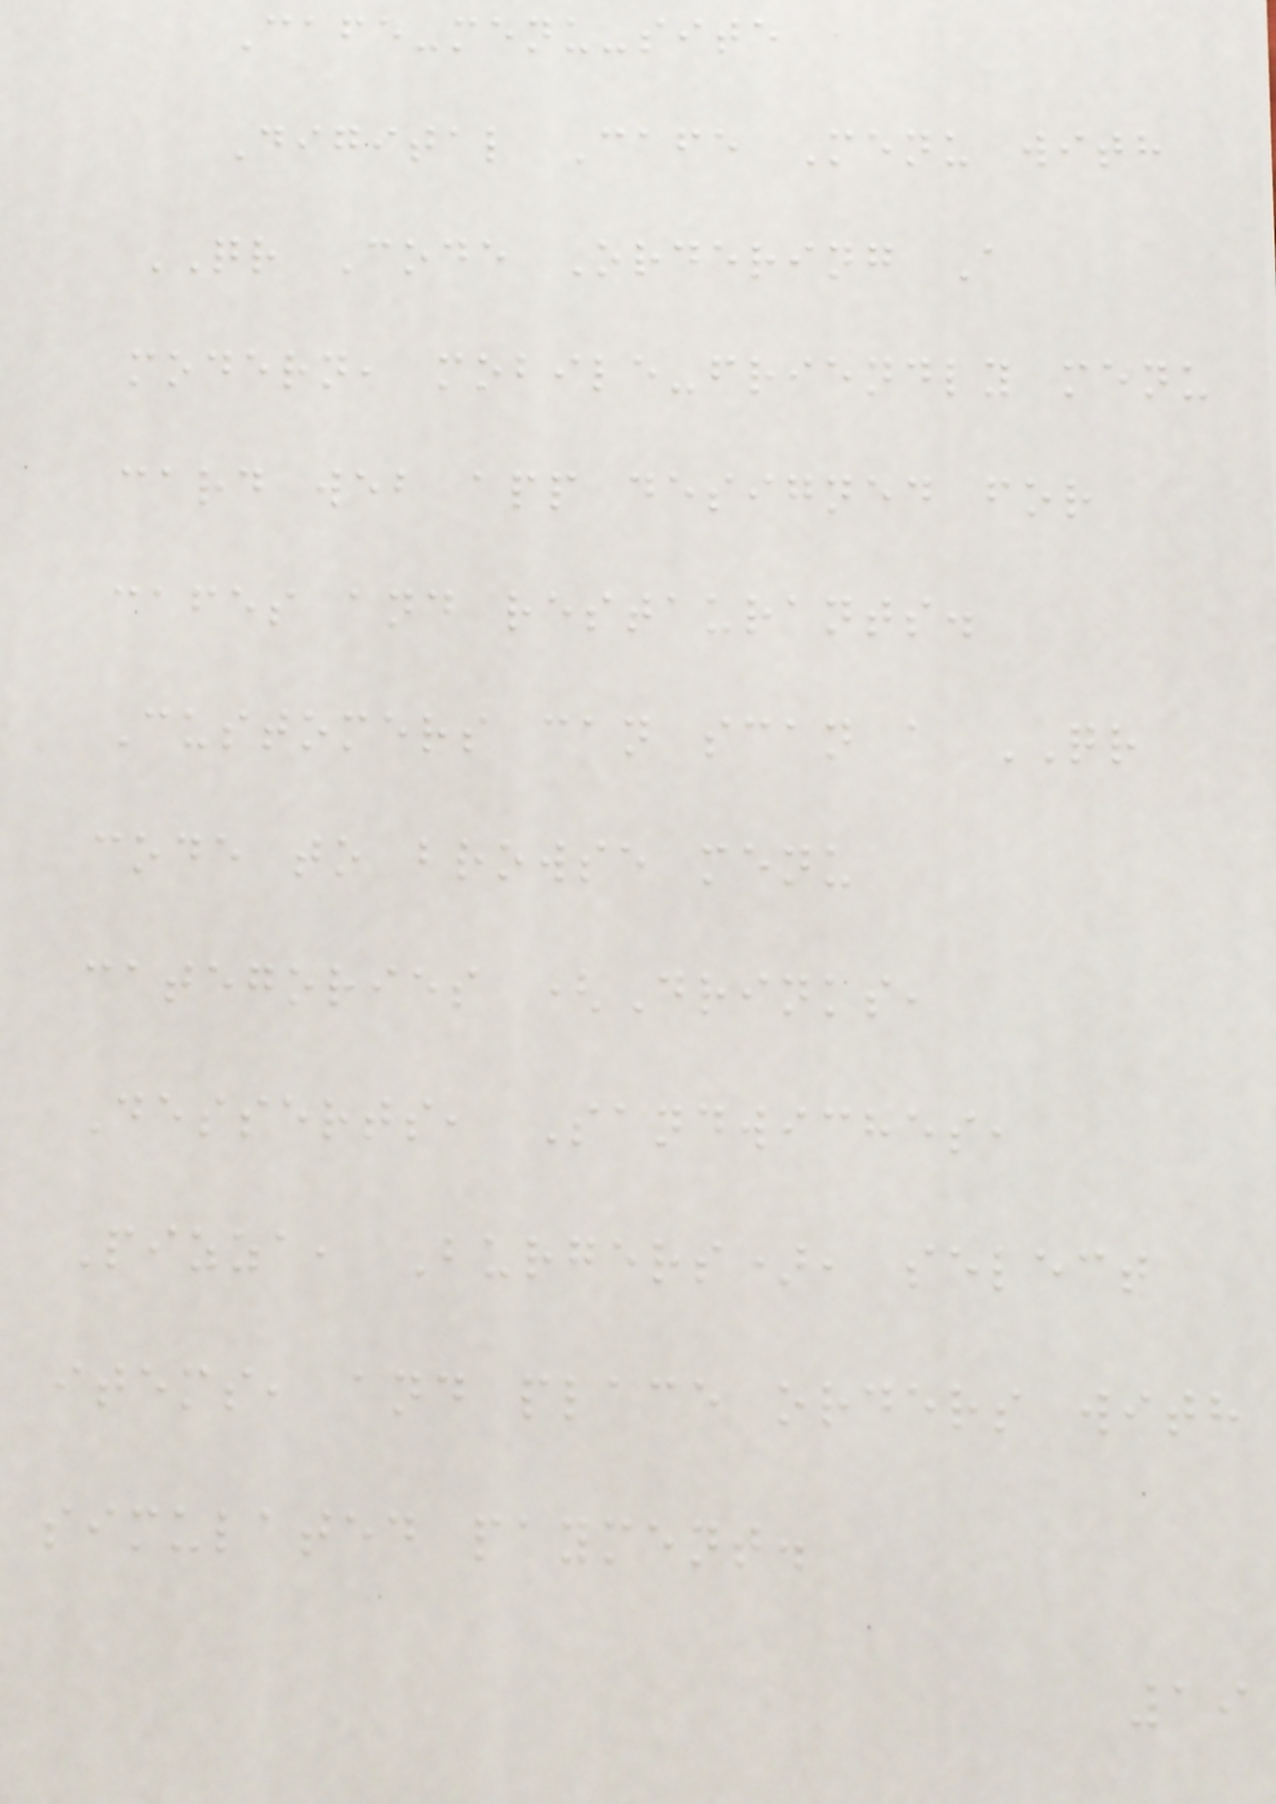Cafe-menu-site
Digital Cafe Menu with
QR Code Ordering A
modern, mobile-friendly menu
card web app designed for
cafes and restaurants.
Customers can scan a QR
code to browse menu
categories (Drinks,
Desserts, Sandwiches,
Pizza, Burgers), select
items, and place orders with
simulated payment.
19
